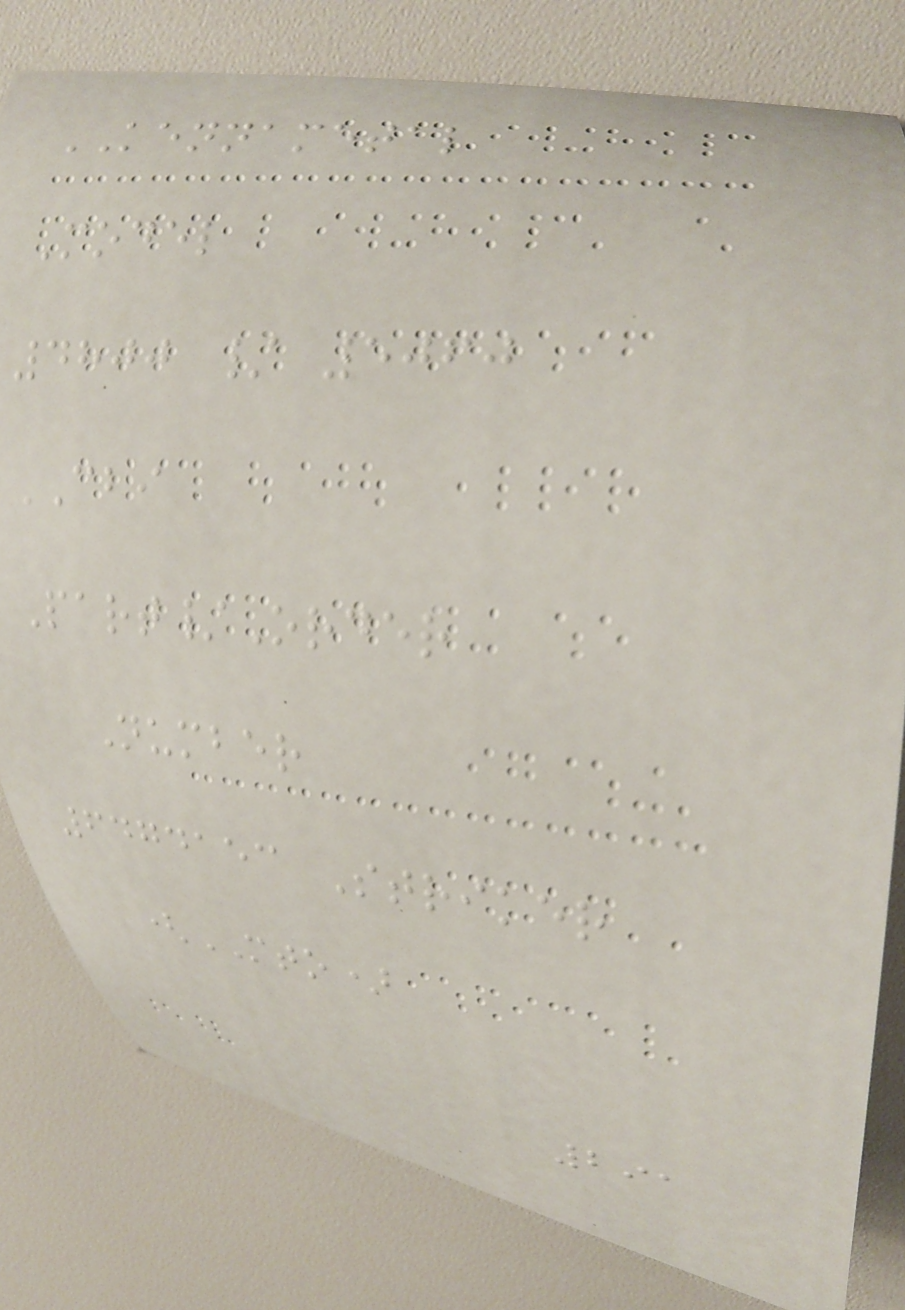KENNAMETAL
Model
4800 / 5060
CBI
Part/Order
Number
6474153 Striker
(MTO)
291
